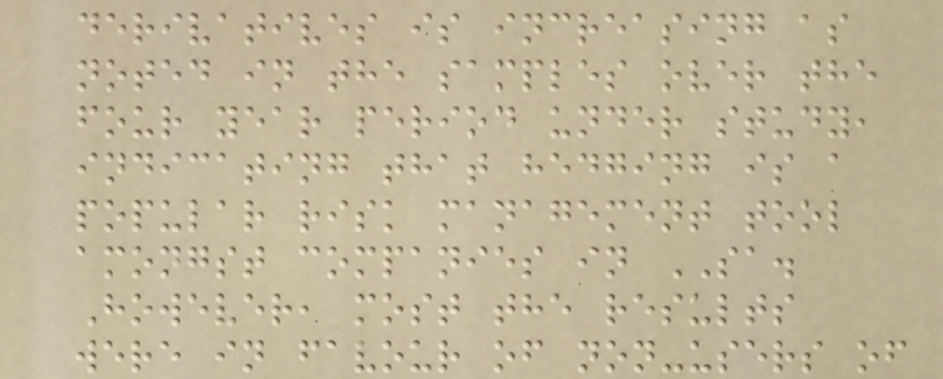derivatives is increasing as
noted in the samples over the
four year period under study,
indicating that hedging is a
popular risk management tool
amongst companies in SA.
However, most the results
were in favour of non-users of
